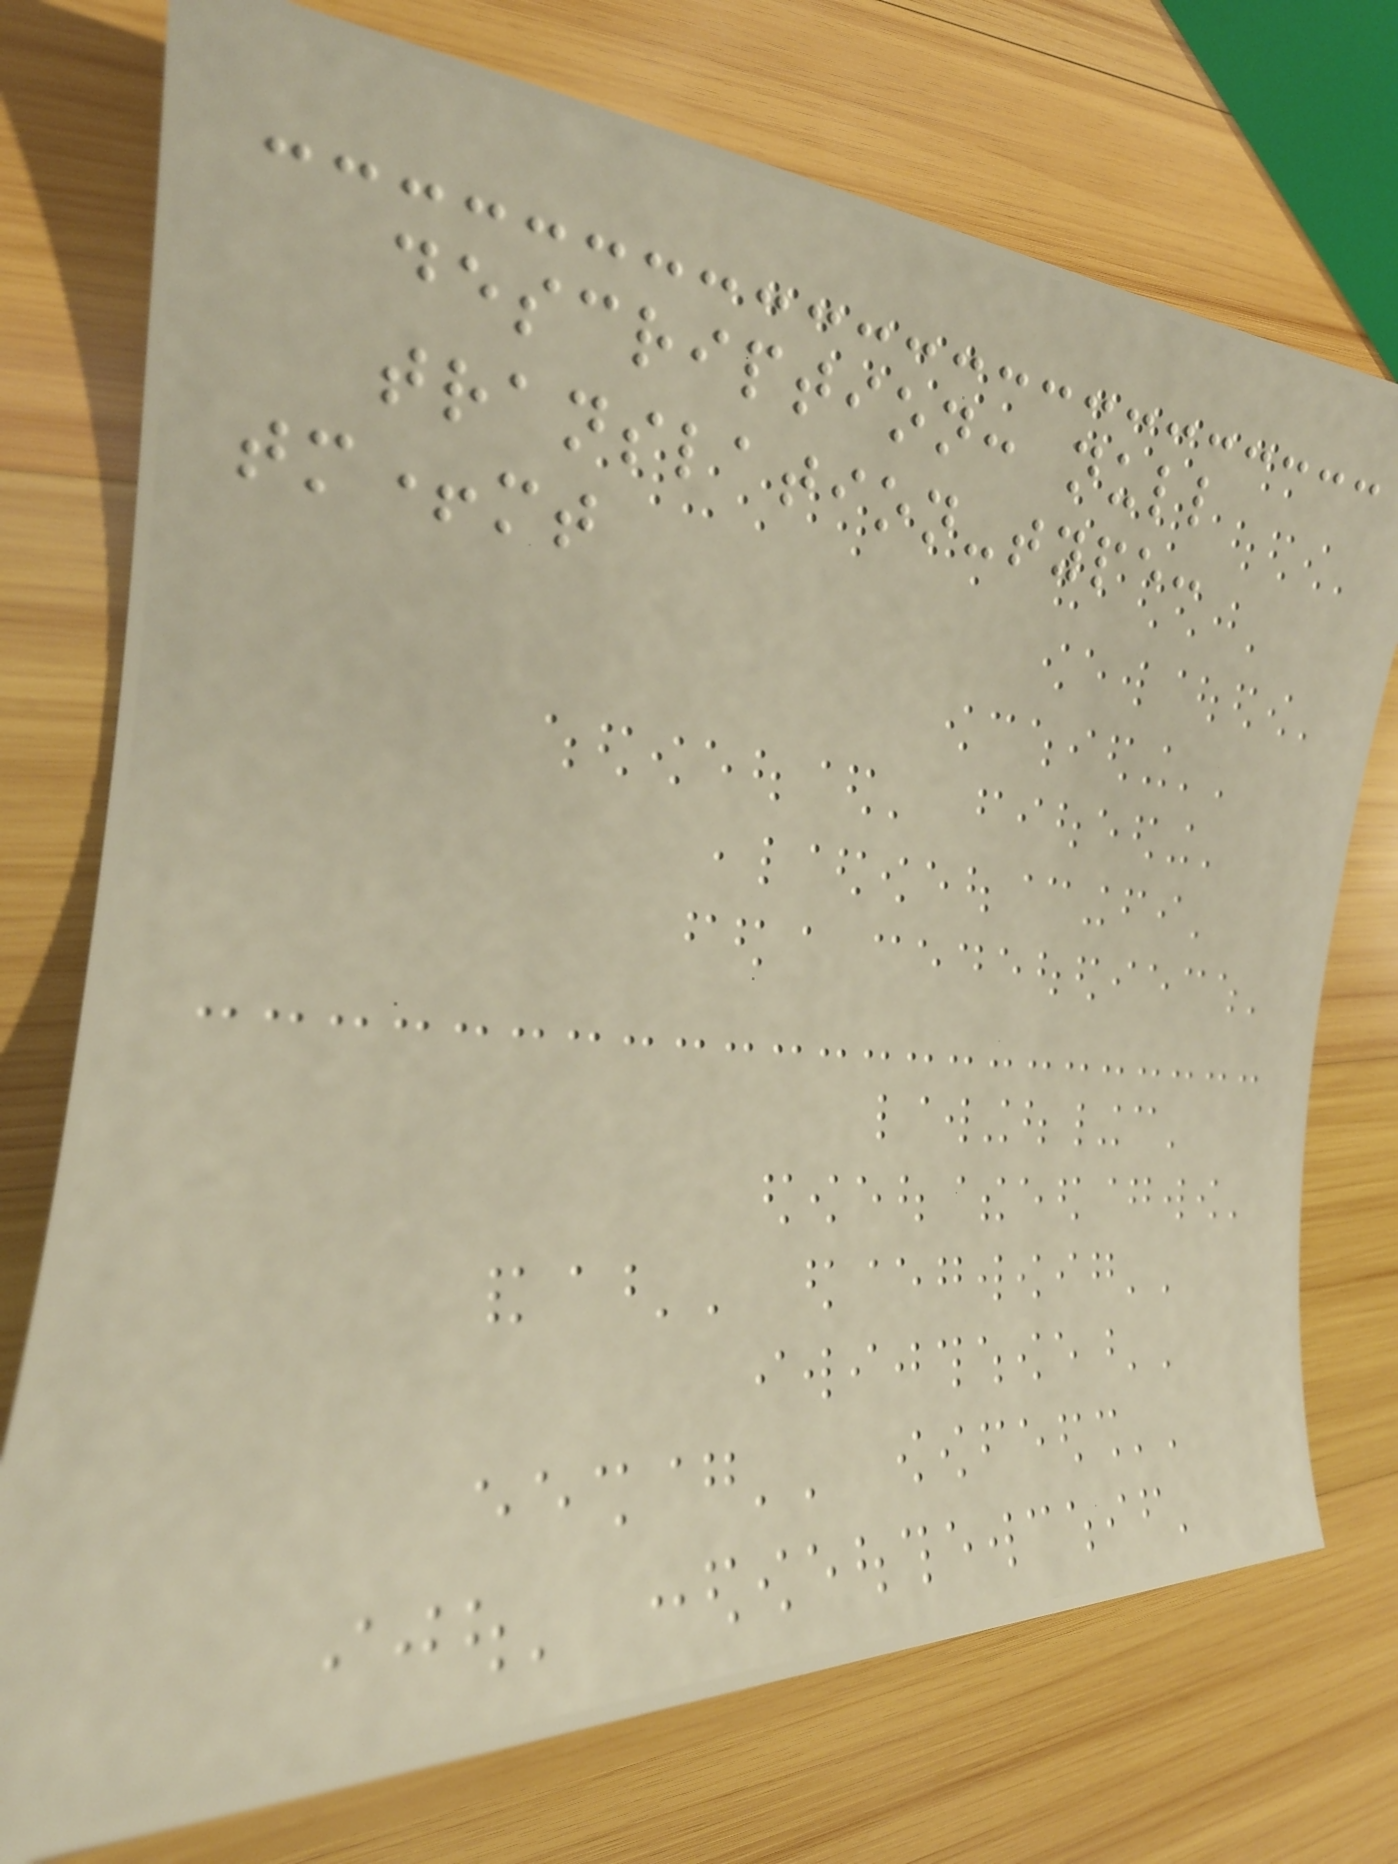description: null
translation-type:
tm+mt
